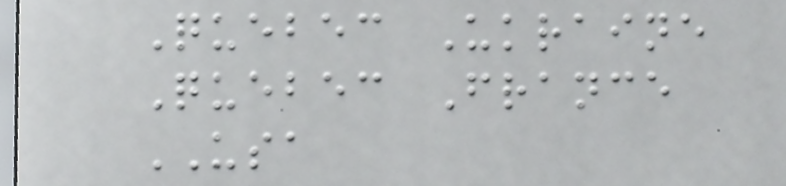Quebec Ukraine
Quebec France
USA
